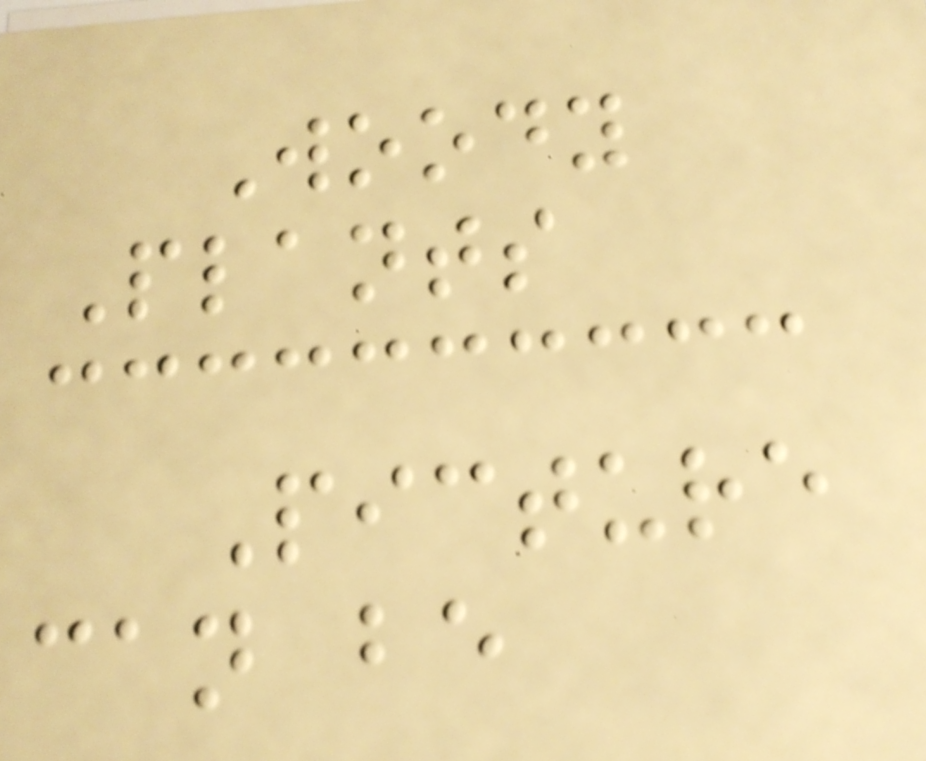Woody
Plants
Picture
can be
